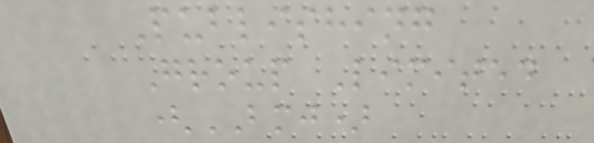Publishing
Group Limited
(BMJ)
